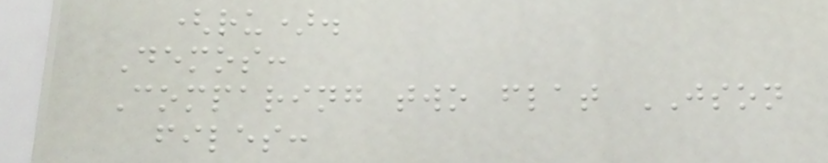(ru).
Demos:
Comparing two flat JSON
files:
